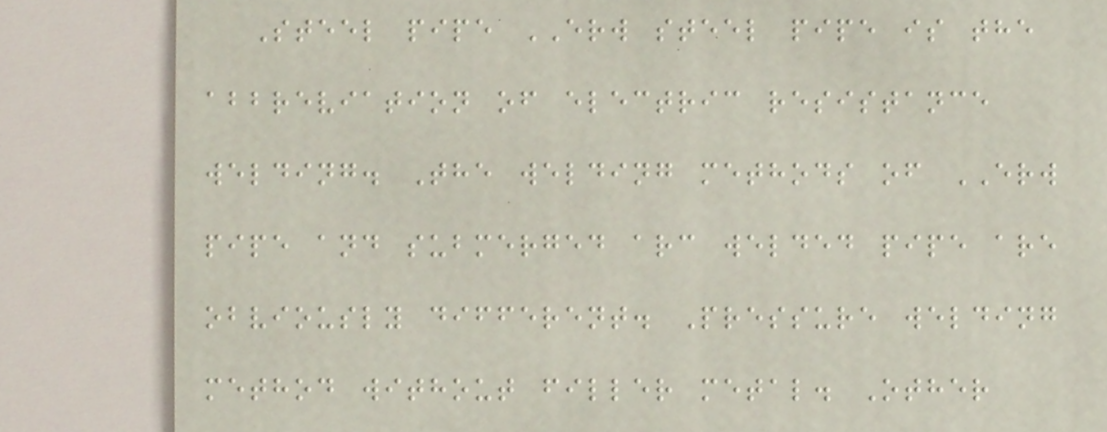Steel pipe ERW steel pipe is the
abbreviation of electric resistance
welding. The welding methods of ERW
pipe and submerged arc welded pipe are
obviously different. Pressure welding
method without filler metal. Other
